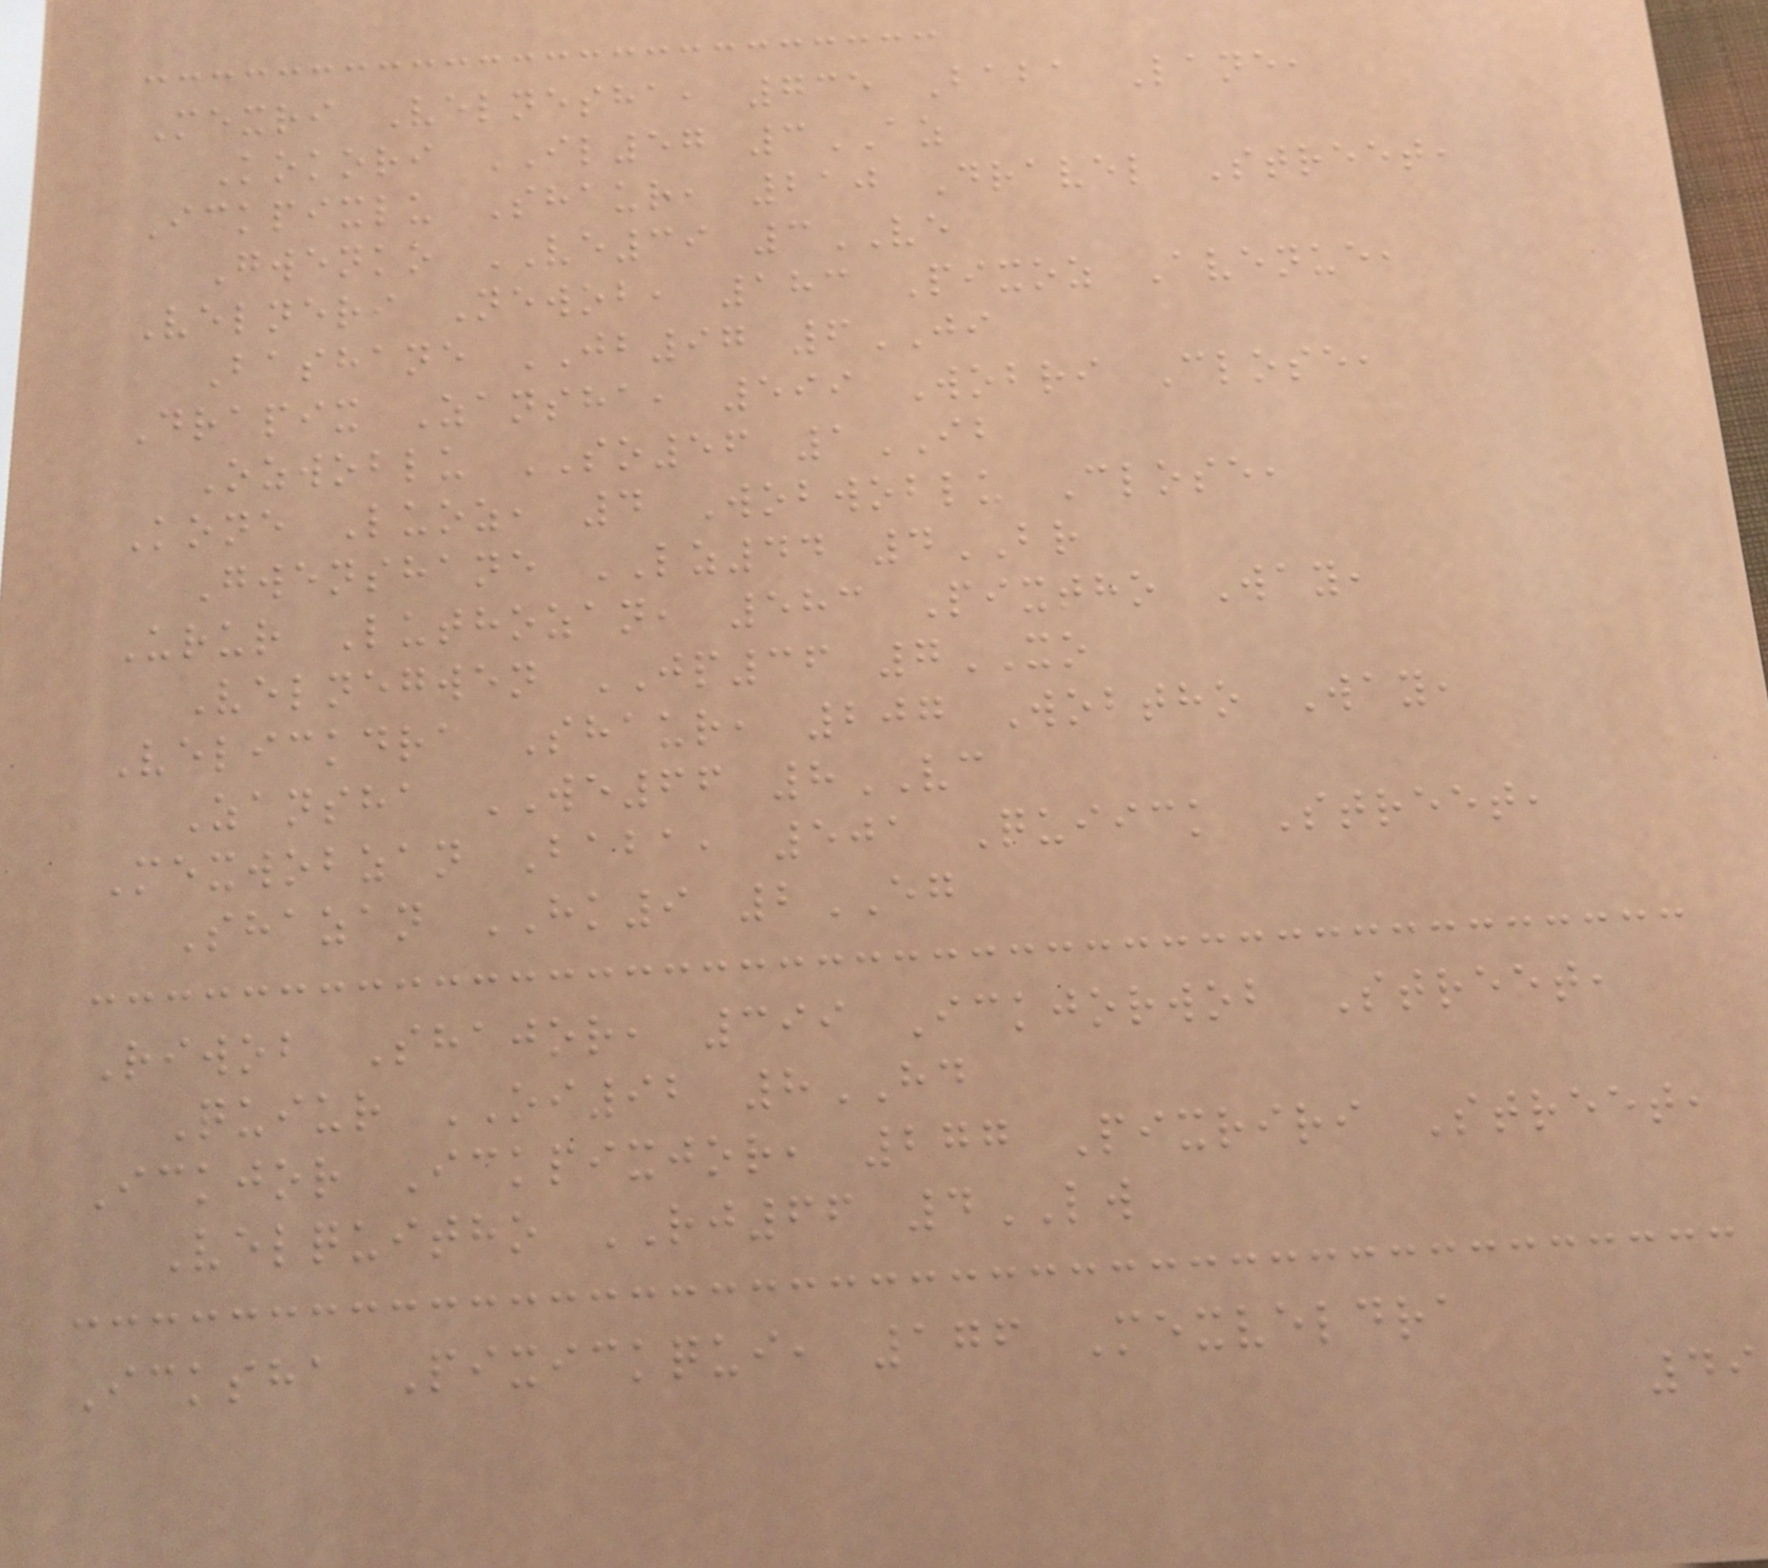Mexri Velnesha, 735 Baba Lane,
Kokori IL57 3AZ
Ickpixlu Shaur, 210 Dravel Street,
Gwenko VE39 3VE
Velneri Newob, 183 Pixoz Avenue,
Bashane JB97 6JI
Drapix Zansha, 599 Wobri Close,
Ozwoblu SO56 1IB
Kone Luoz, 4 Wobwoblu Close,
Gwenshane LZ44 4BR
Urur Luthozan, 583 Pixtho Way,
Velnegwen JP36 7XO
Velickdra Shaur, 207 Wobtho Way,
Zansha WE66 8VC
Mexwobzan Baba, 501 Quiick Street,
Shazan HK9 2EG
Riwob Shajor, 399 Ickjorwob Street,
Quiur OI92 8HD
Ickjor Ickpixjor, 277 Pixriri Street,
Velquitho RJ66 4LW
Icksha Pixickqui, 176 Mexveldra
49
